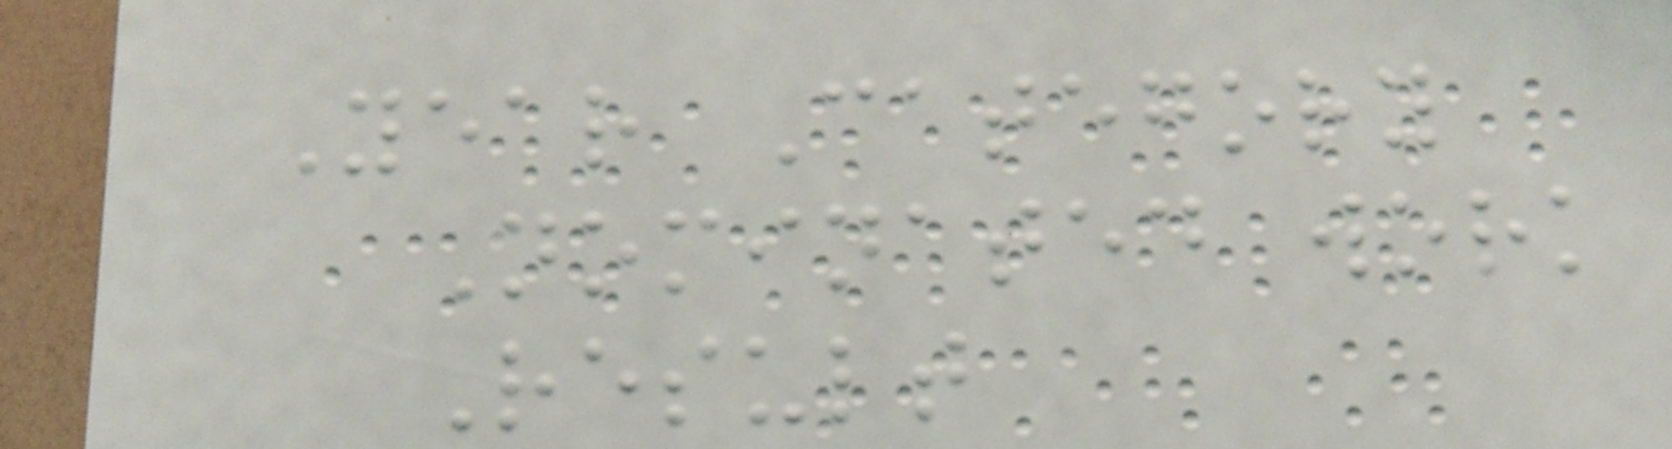Year Category
Nominated work
Result
